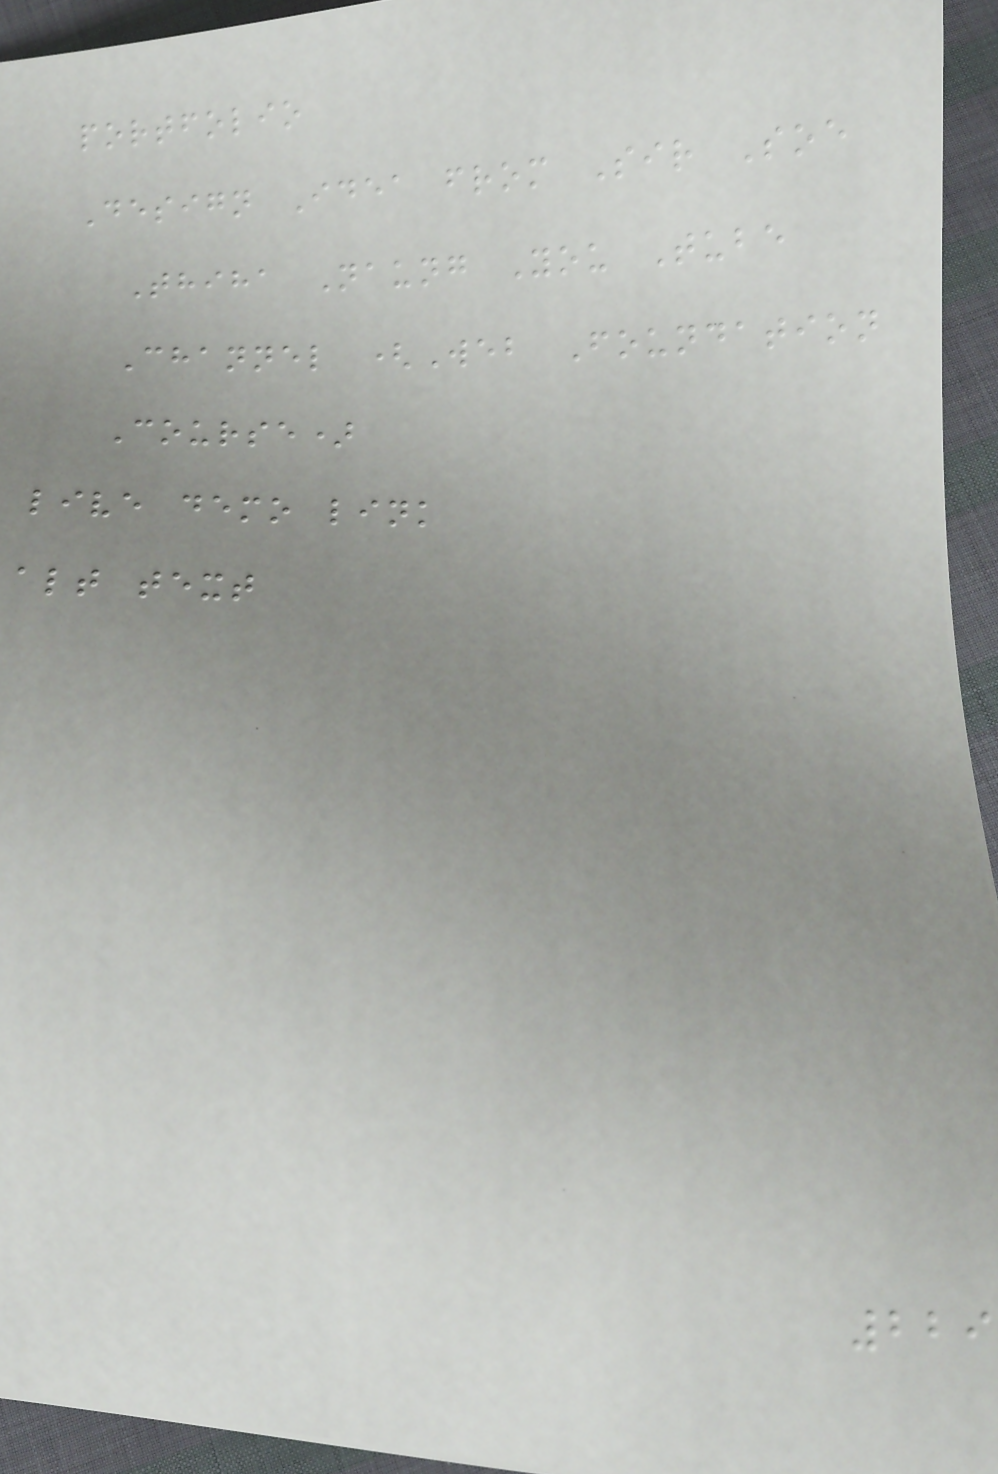portfolio
Design Idea from Sir Soe
Thiha Naung You Tube
Channel (Web Foundation
Course)
live demo link
alt text
229
